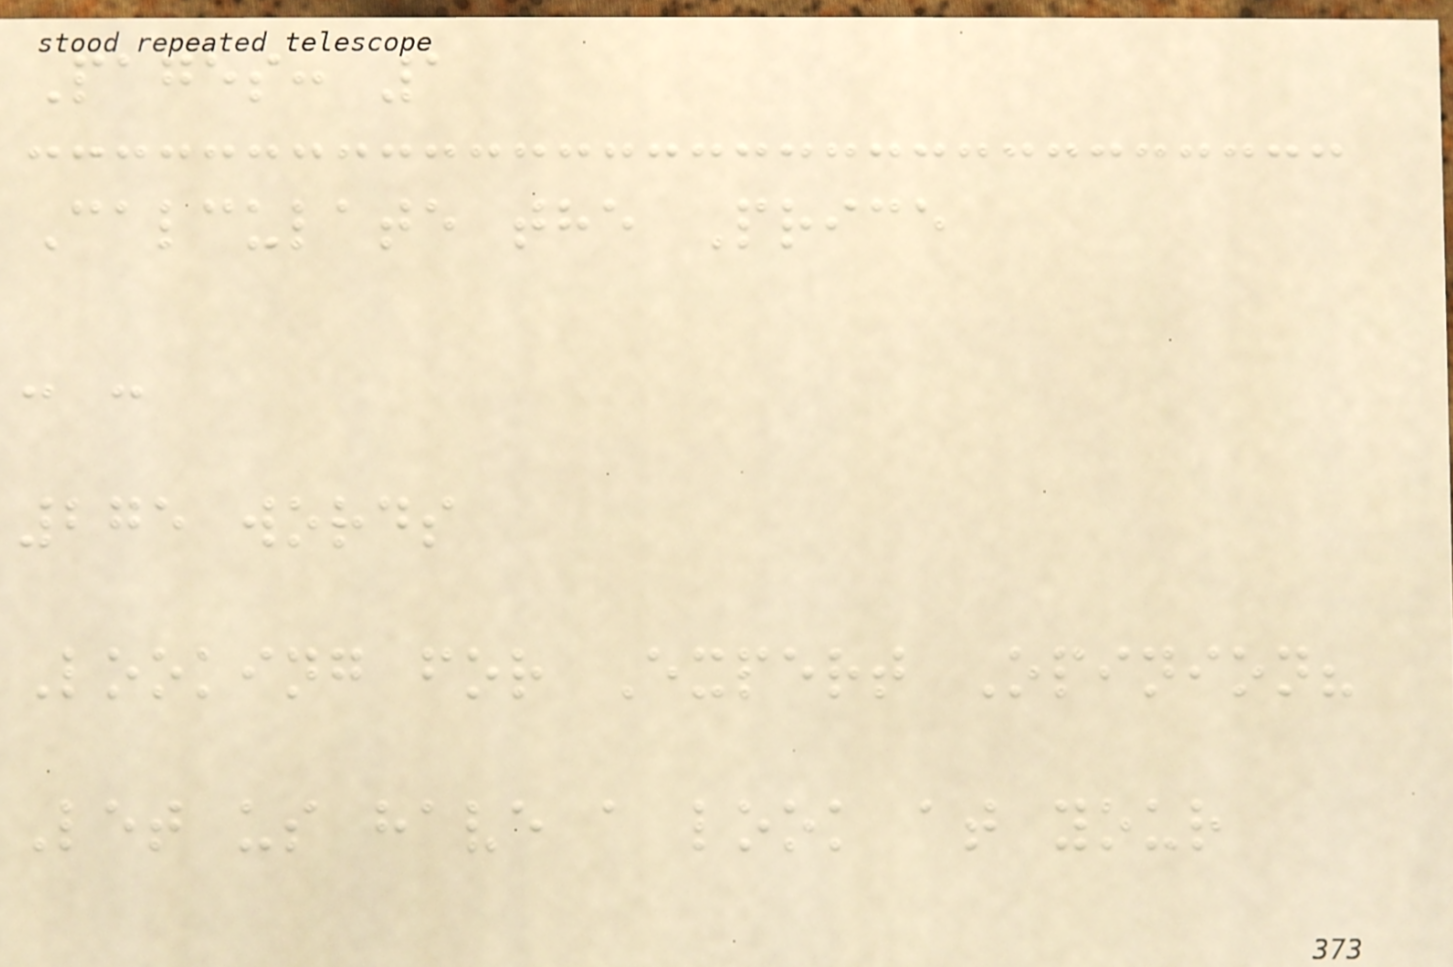Pages: 1
Calculate the Price
- -
275 words
Looking for Expert Opinion?
Let us have a look at your
